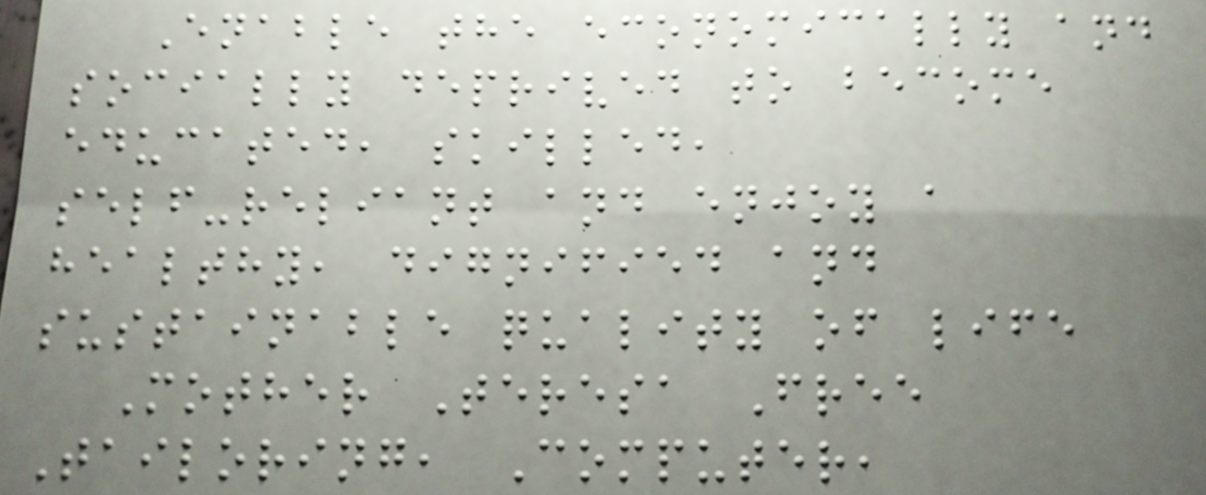Enable the economically and
socially deprived to become
educated, skilled,
self-reliant and enjoy a
healthy, dignified and
sustainable quality of life
Mother Teresa Free
Tailoring, Computer,
